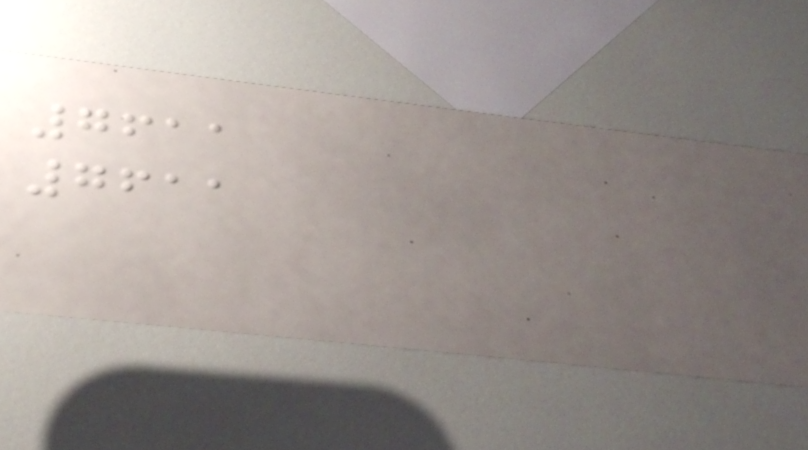7611
7611
